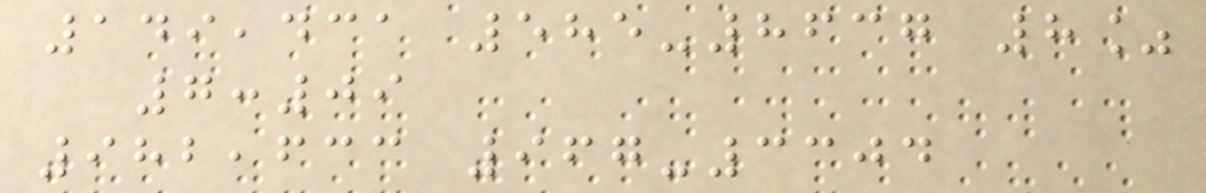149,431 585-8637 8%
7:09
982,633 967-3304
